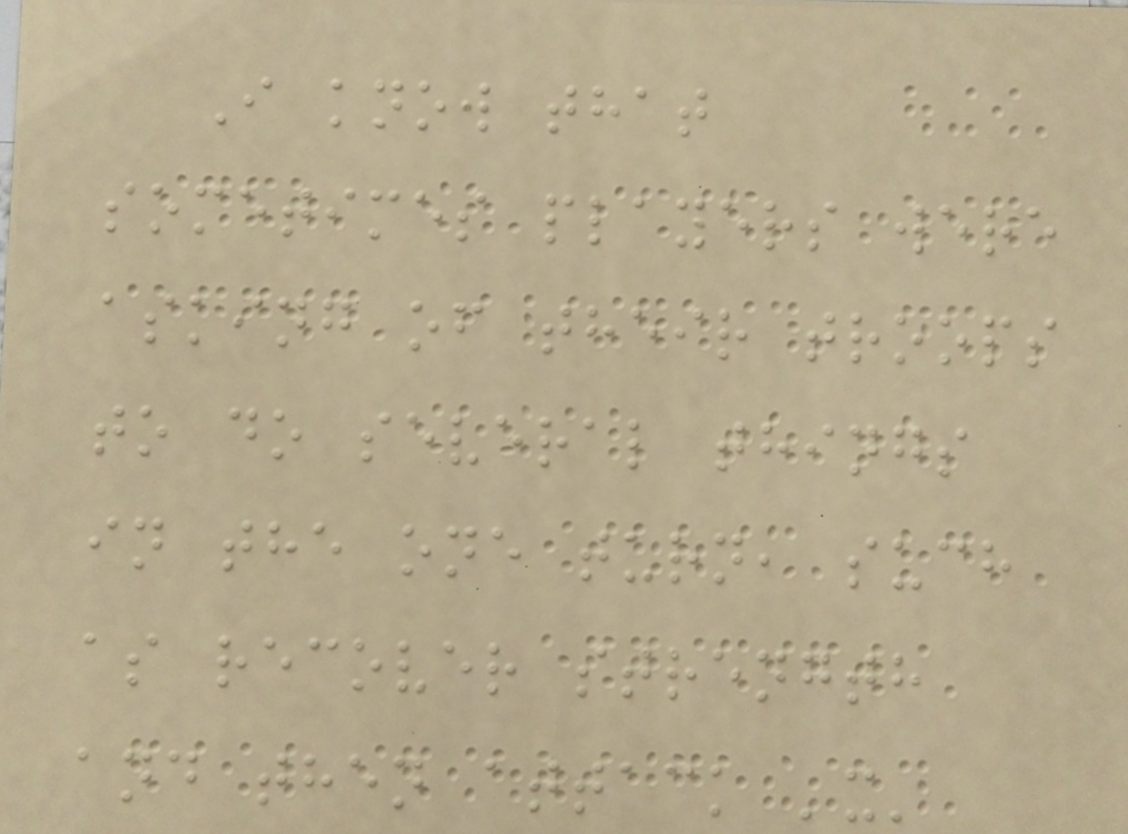I know that
sometimes players were
asking of their troops
to do several things
in the one turn, such
as recover strength
and then attack 'x'
